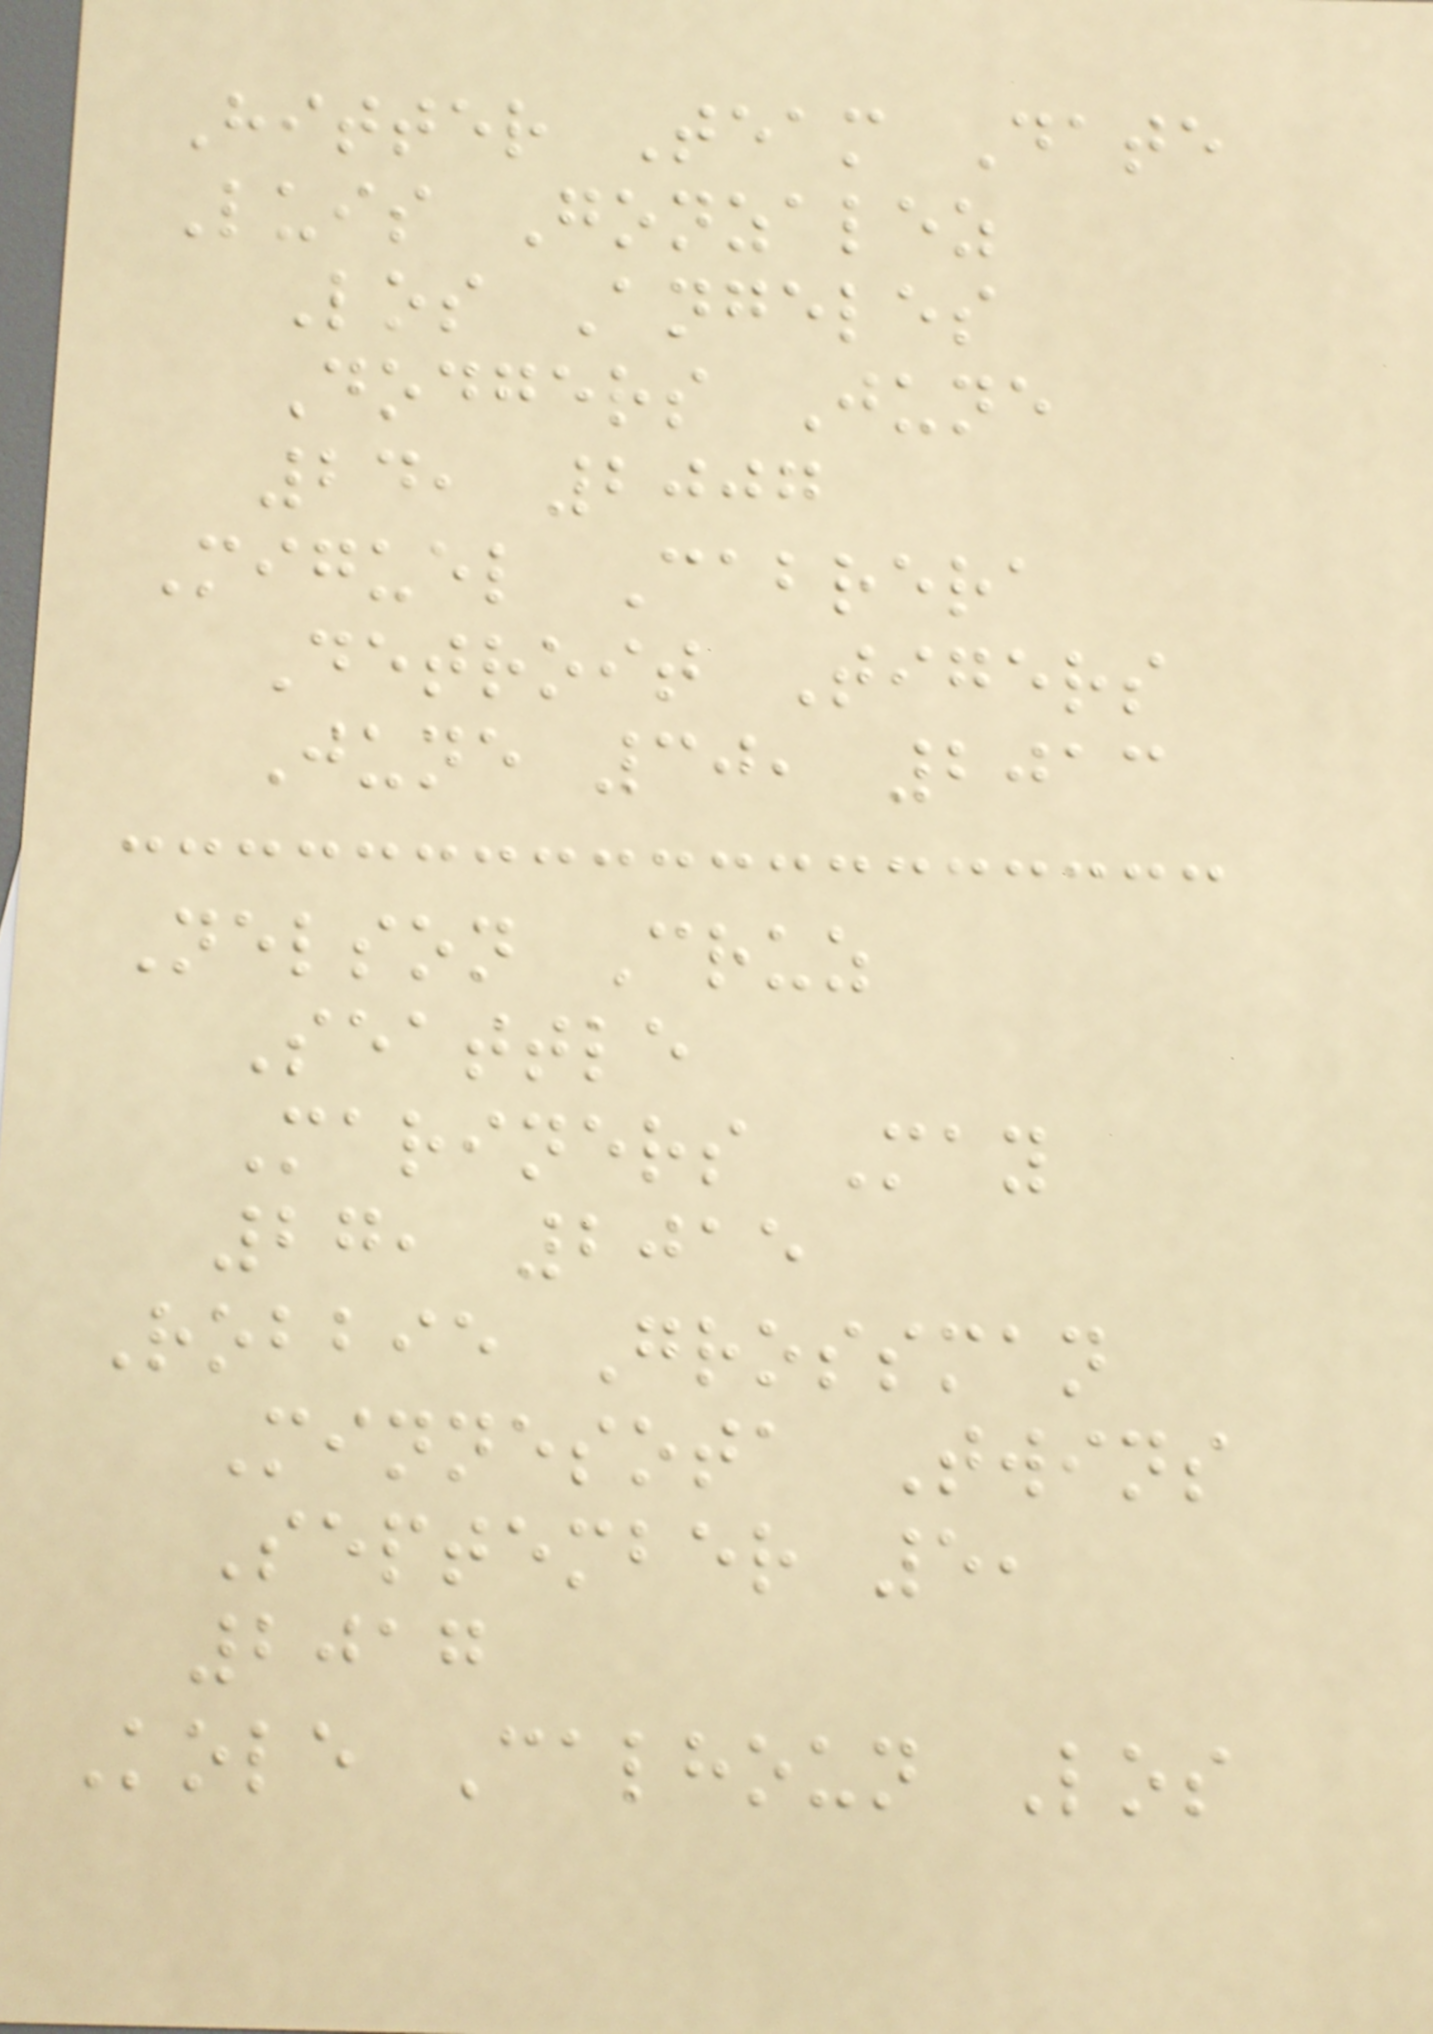Hitter Team Date
Luis Gonzalez
Los Angeles
Dodgers June
24, 2007
Miguel Cabrera
Detroit Tigers
June 30, 2013
Nelson Cruz
Seattle
Mariners May
27, 2015
Robbie Grossman
Minnesota Twins
September 5,
2017
Kole Calhoun Los
